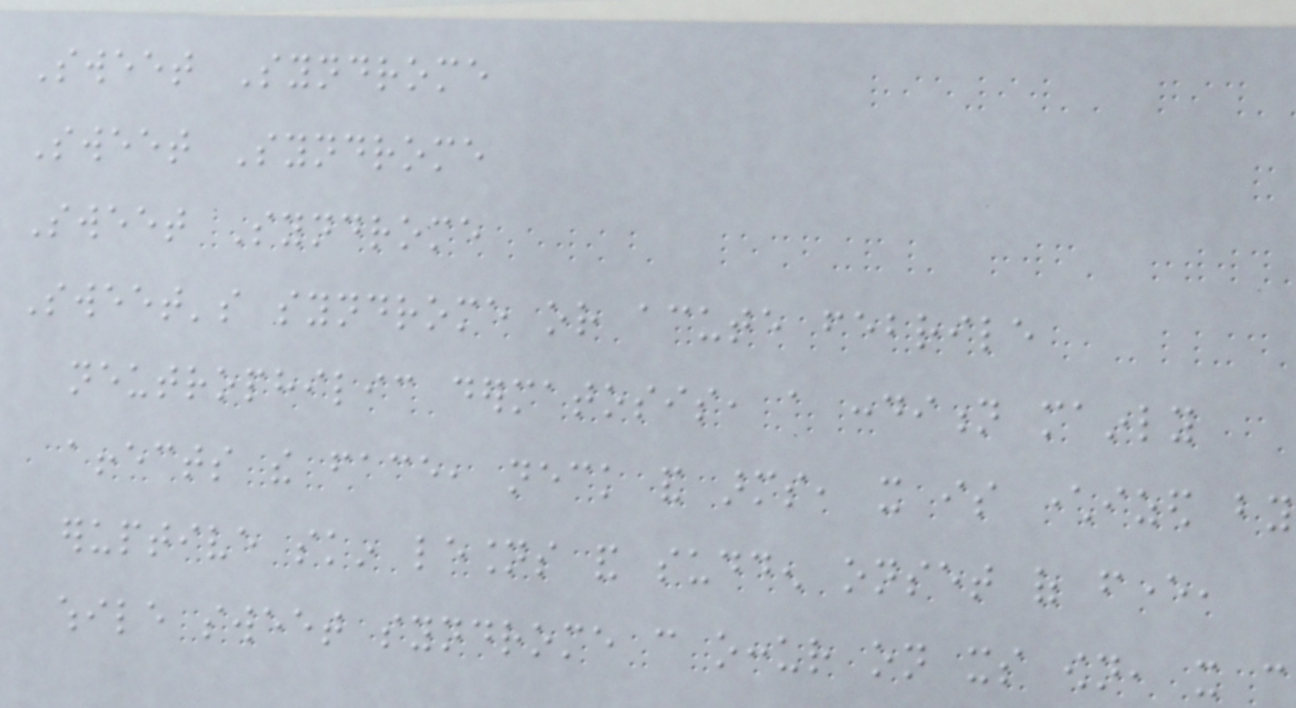Sweet Syndrome
Sweet Syndrome
Sweet Syndrome
Sweet's syndrome or acute febrile
neutrophilic dermatosis, a condition mainly
affects the face, neck and arms, it is characterized by
eruptive skin lesions and sudden onset of fever,
while sweet syndrome can occur on its own, it can
